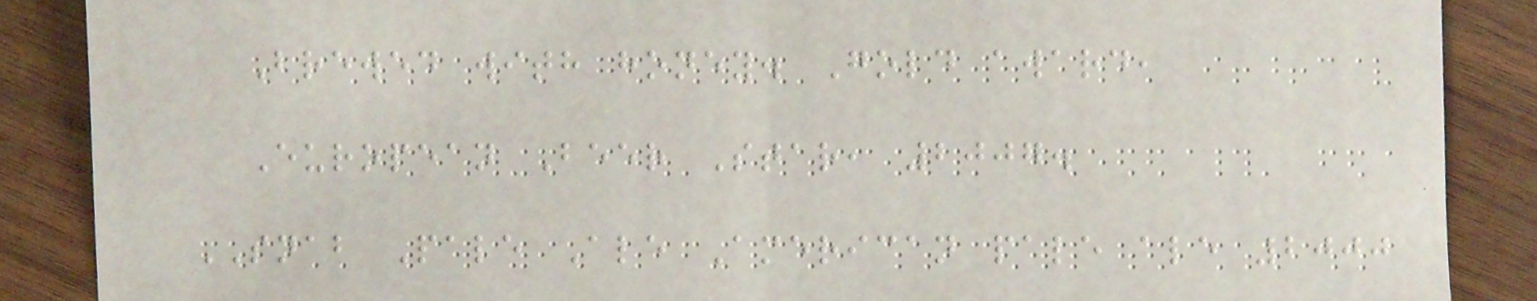Brewed with honey. Gold award,
European Beer Star, 2007.
SNAB Pale Ale American pale ale 2000
